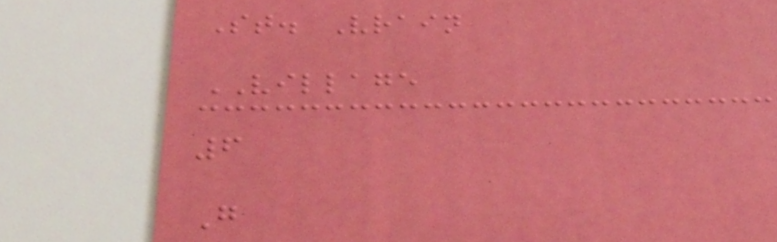St. Vrain
VILLAGE
6
G
